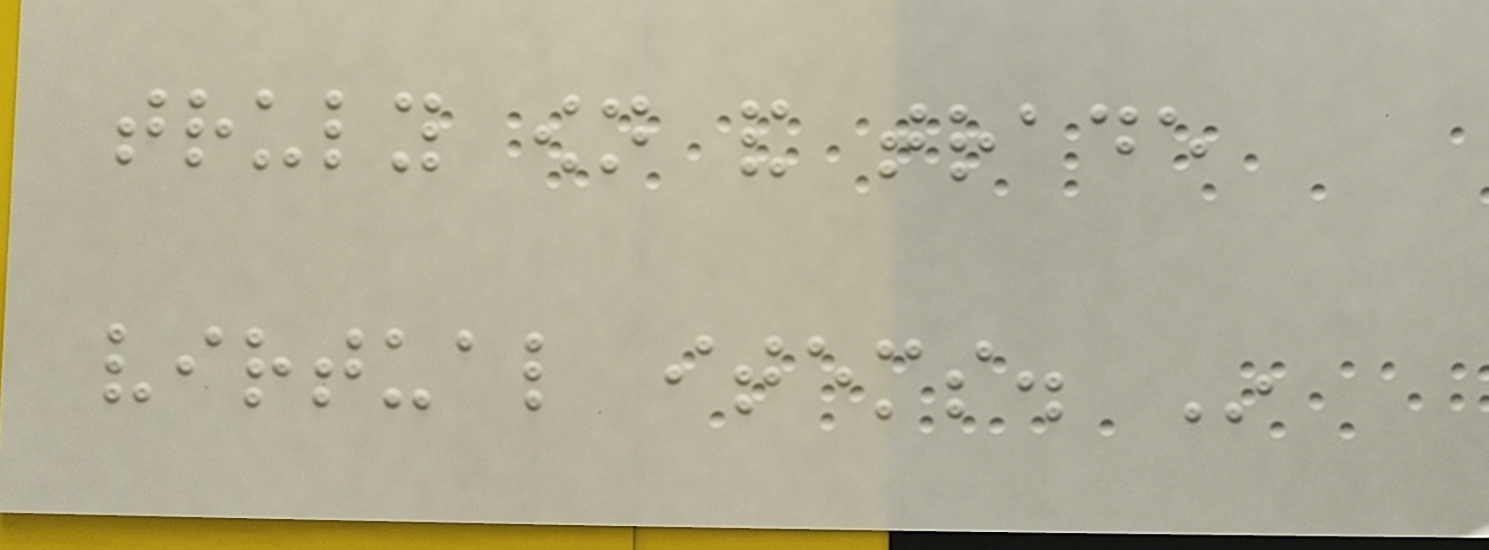truly own and trade
virtual items. In
